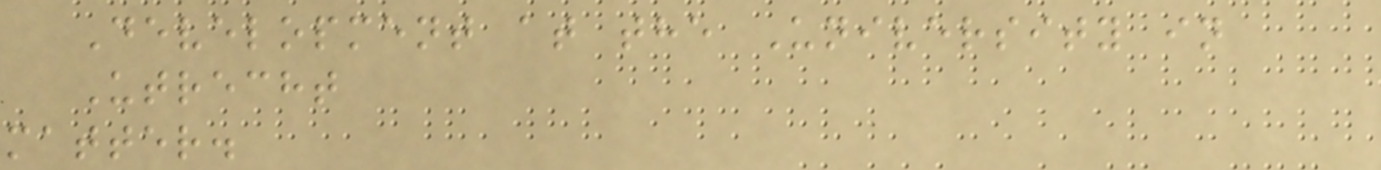Development at the University in
Utrecht
matter.
